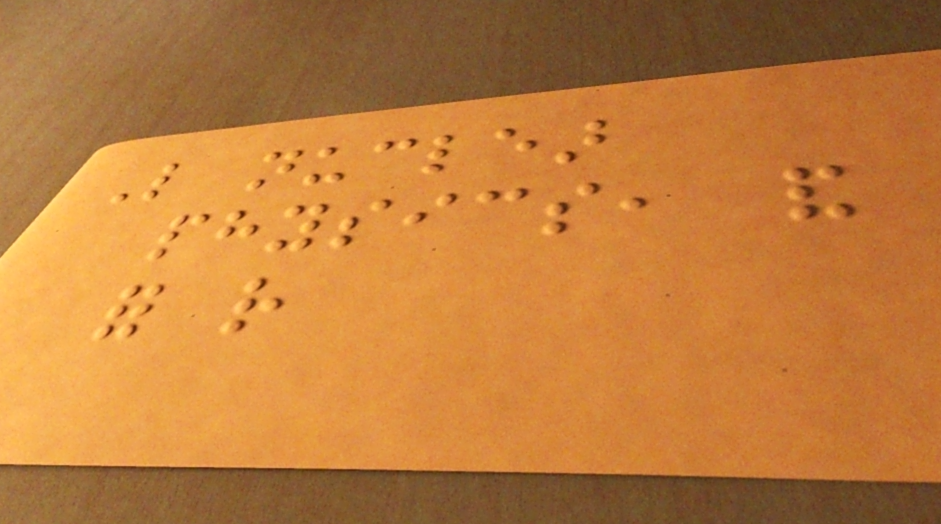Like nuclear
physics, and
for rather
